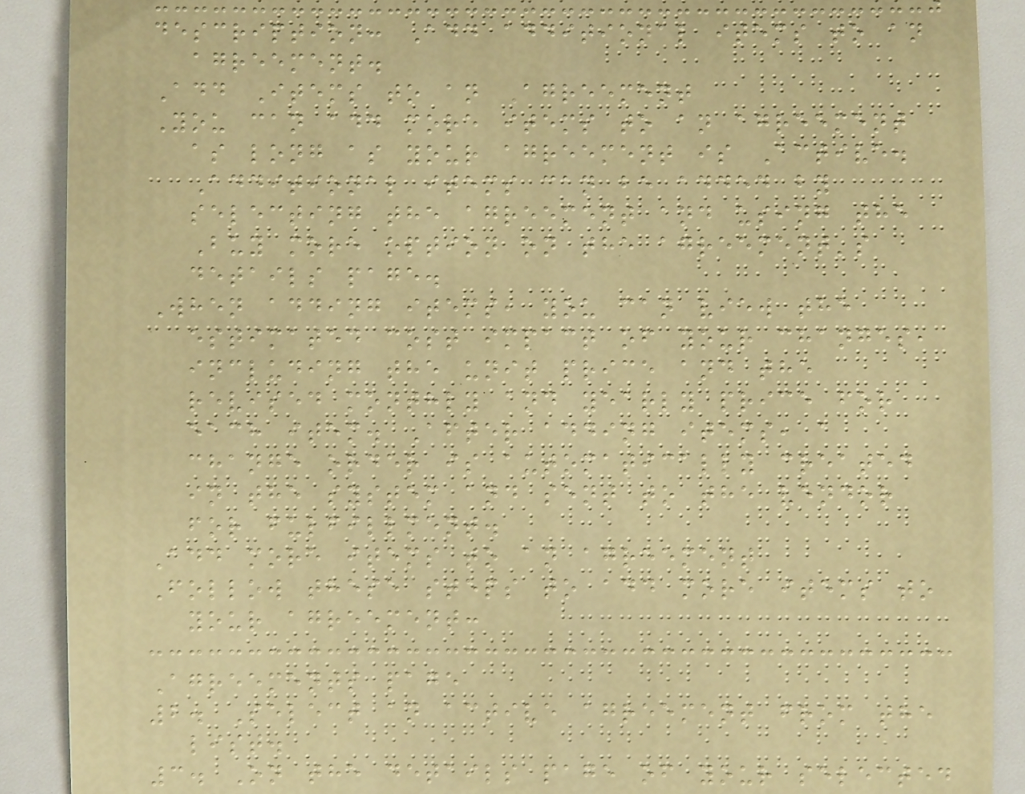description: Add additional items to an
agreement.
Add Items to an Agreement
You can add more items to an agreement
as long as your agreement is Active.
Additional items can be added by
selecting the agreement and using the
Buy more option on the agreement's
details page.
When adding items, you can view the
estimated cost impact of your changes,
including the unit price and the
revised monthly and yearly price for
each item. After adding items, a
change order is automatically created
in the system and sent to the vendor
for fulfillment.
Add more items to an agreement
Follow these steps to add more items to
your agreement:
Agreements page
2. Select an active agreement from the
list.
3. On the details page of your selected
